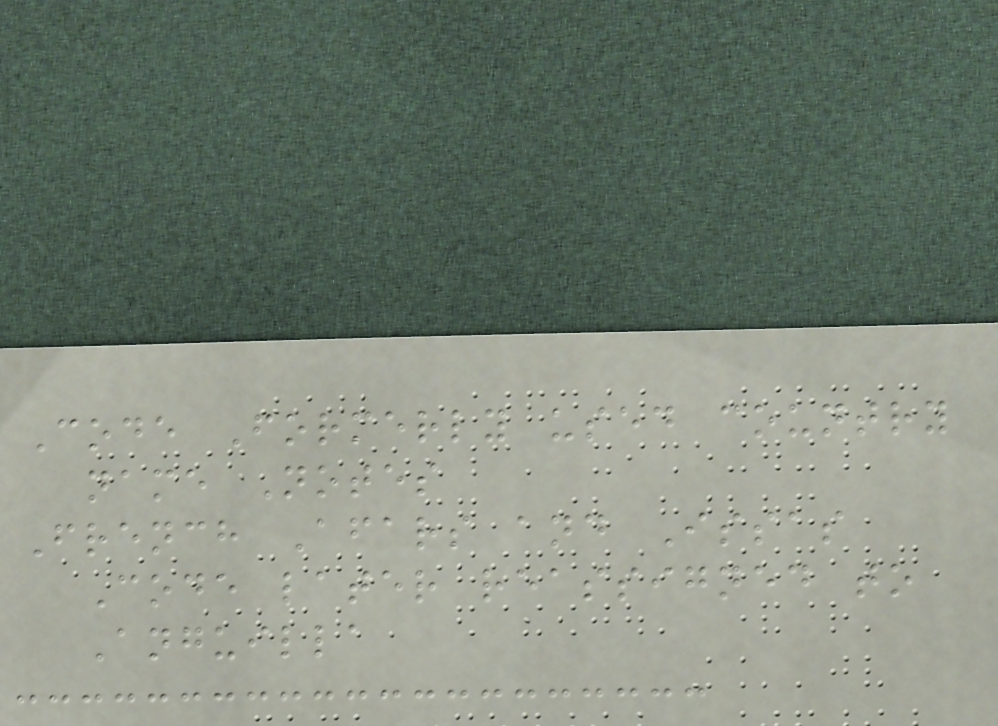Code Formerly used country
name Notes
French Afars and Issas
Code later reassigned to
Anguilla
